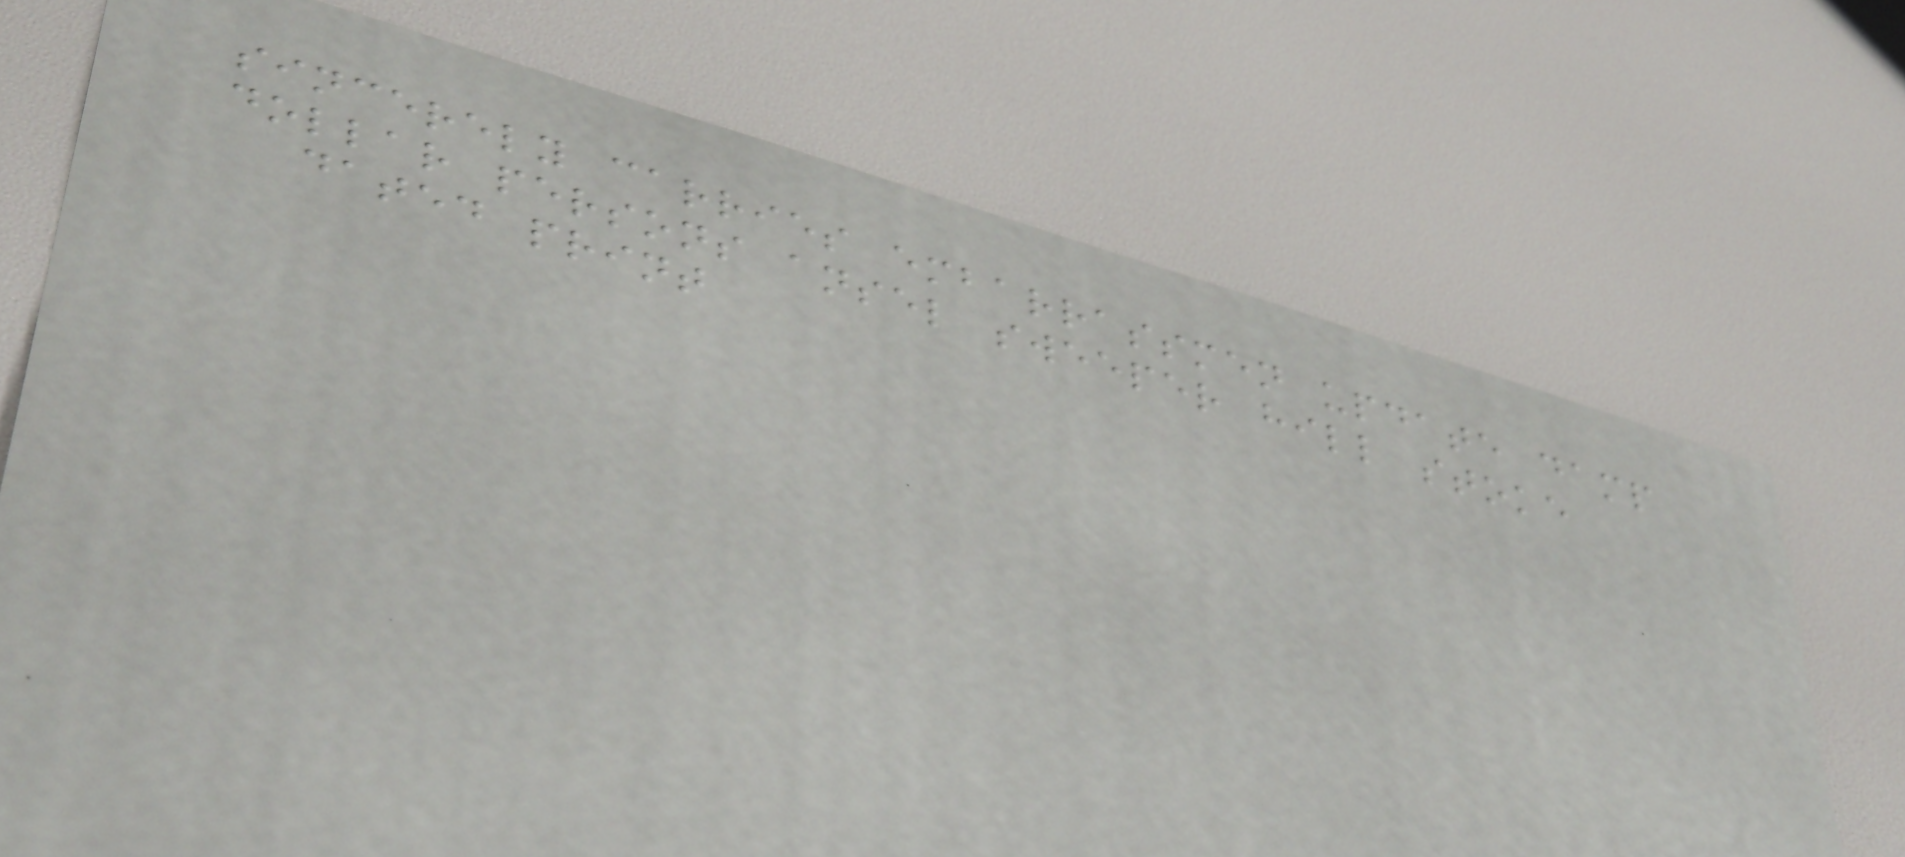sincerely carries embarrassmen update damp
dollar persons ansel sweeper hill stoke
dated print
